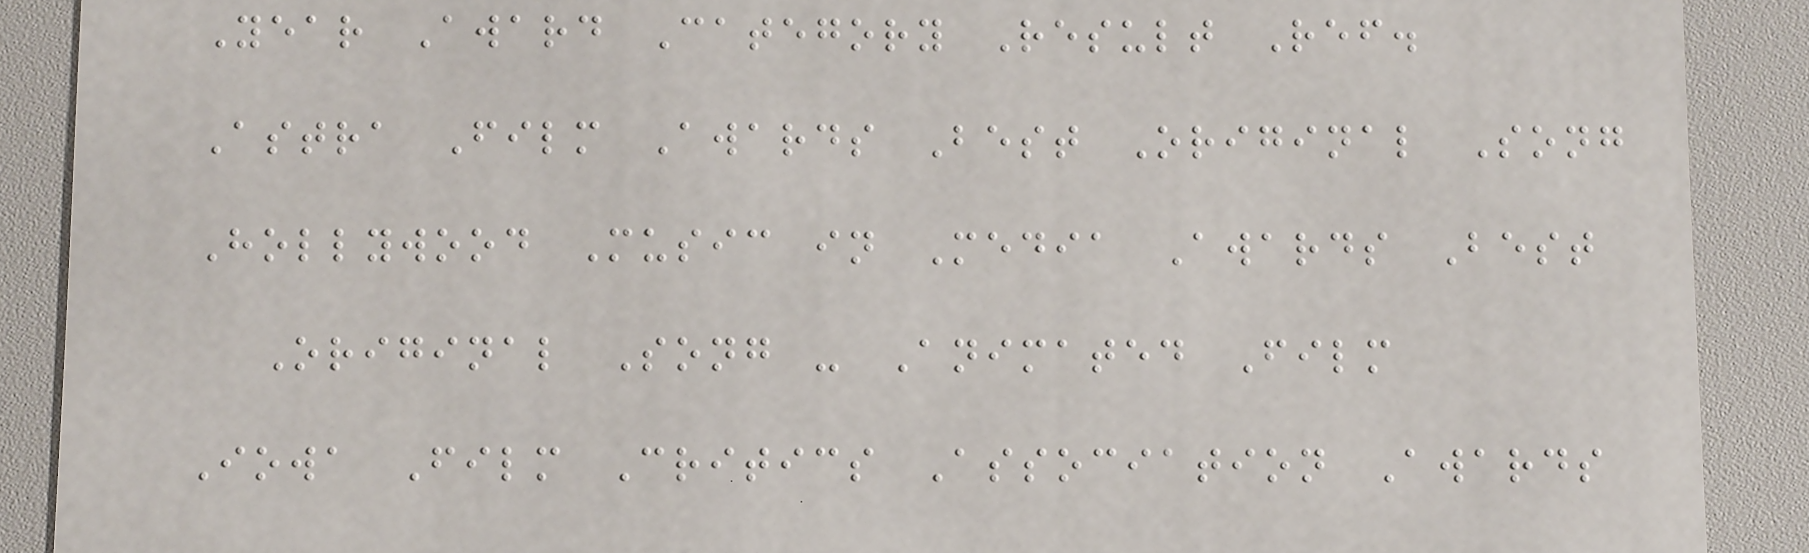Year Award Category Result Ref.
Astra Film Awards Best Original Song
Hollywood Music in Media Awards Best
Original Song - Animated Film
Iowa Film Critics Association Awards
